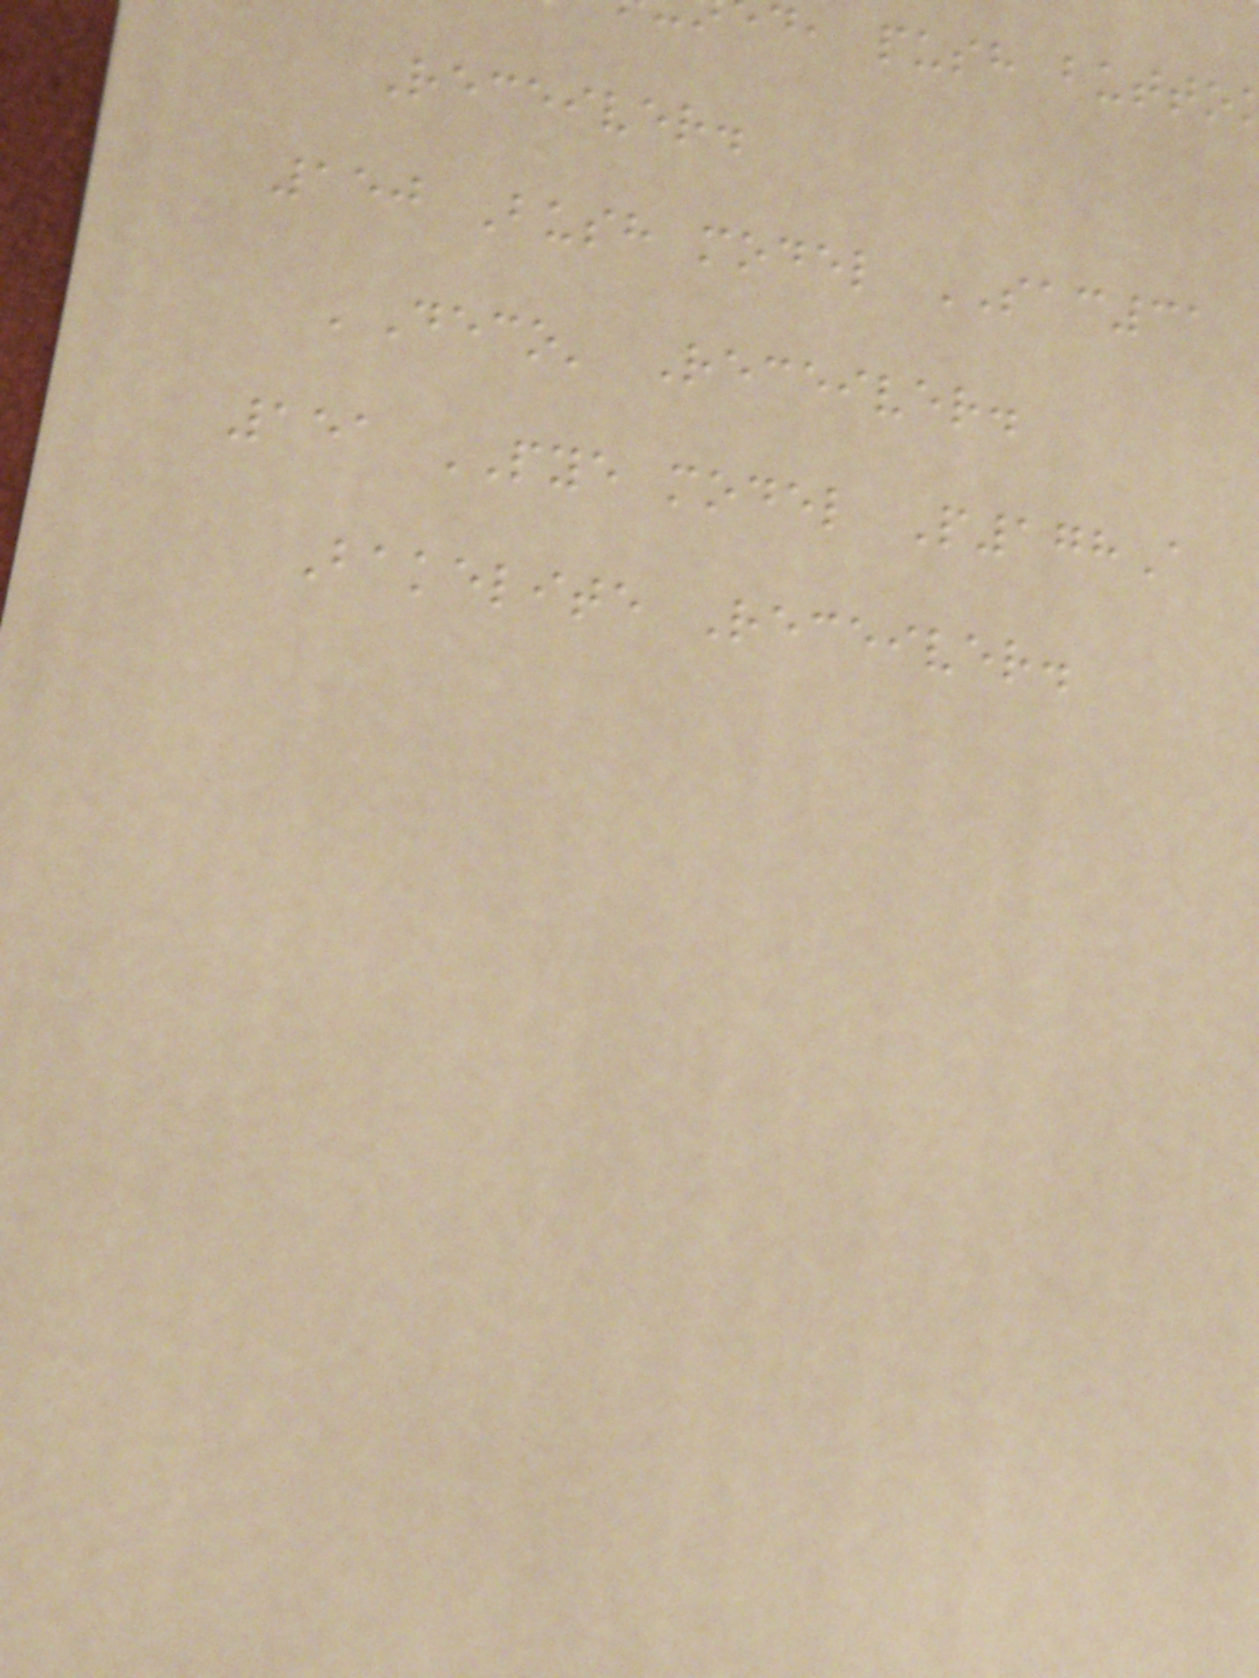d, push butto
Receiver.
150 Bush model SAC31
'Deco' Receiver.
151 PYE model P178A
Bakelite Receiver.
